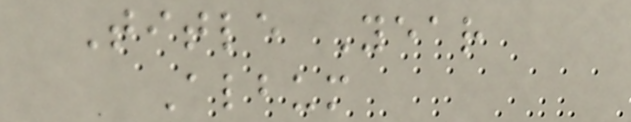Title Year
Album
